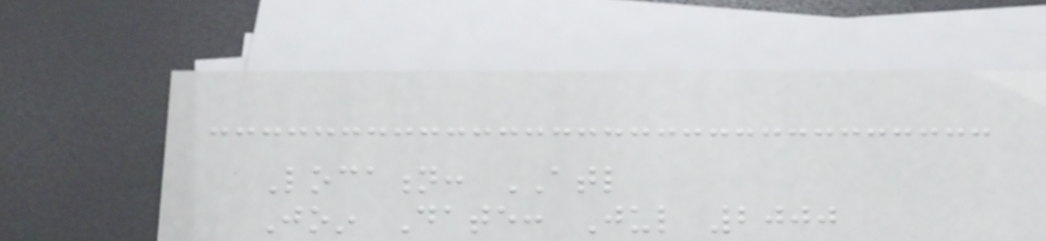Location: ATL
Join Date: Jul 2000
